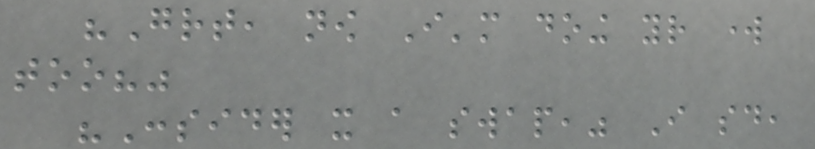"Great, now I'm doing your work
too?"
"Consider it a swap," I said,
